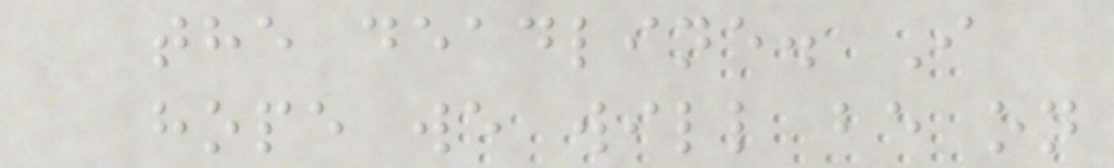the deadline. I
hope we will be on
